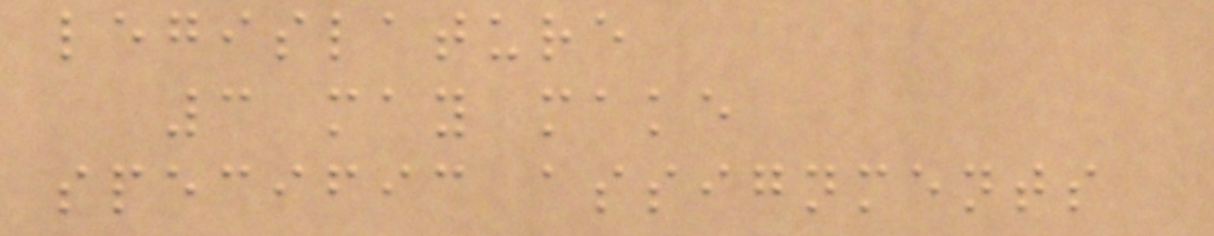legislature
3 may make
specific assignments
